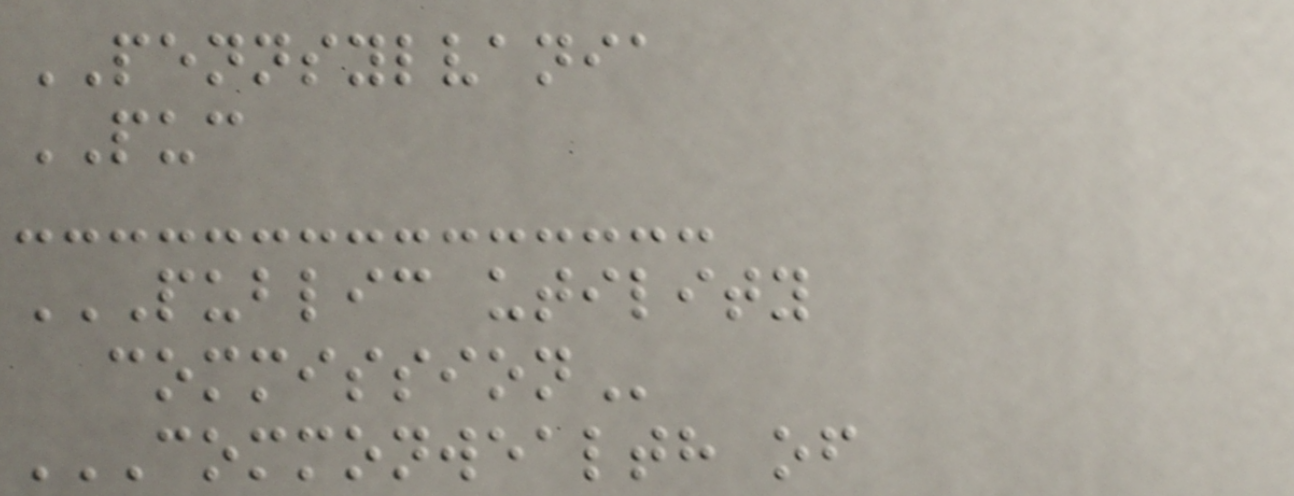PENNSYLVANIA
PUC
PUBLIC UTILITY
COMMISSION
COMMONWEALTH OF
